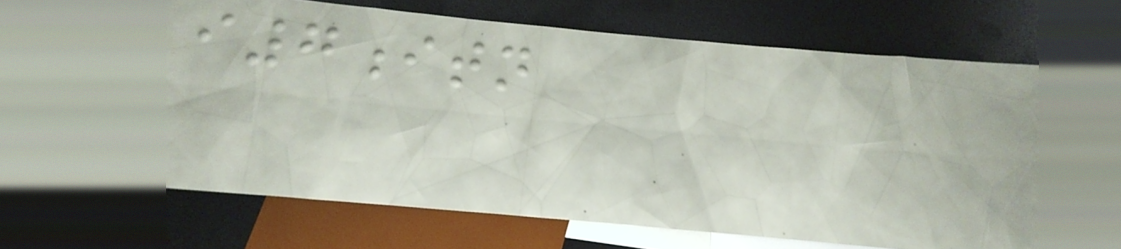i7itn
